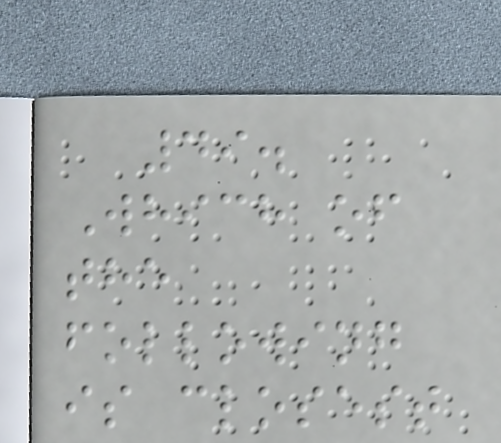49.
Which of
the
following
is closest
